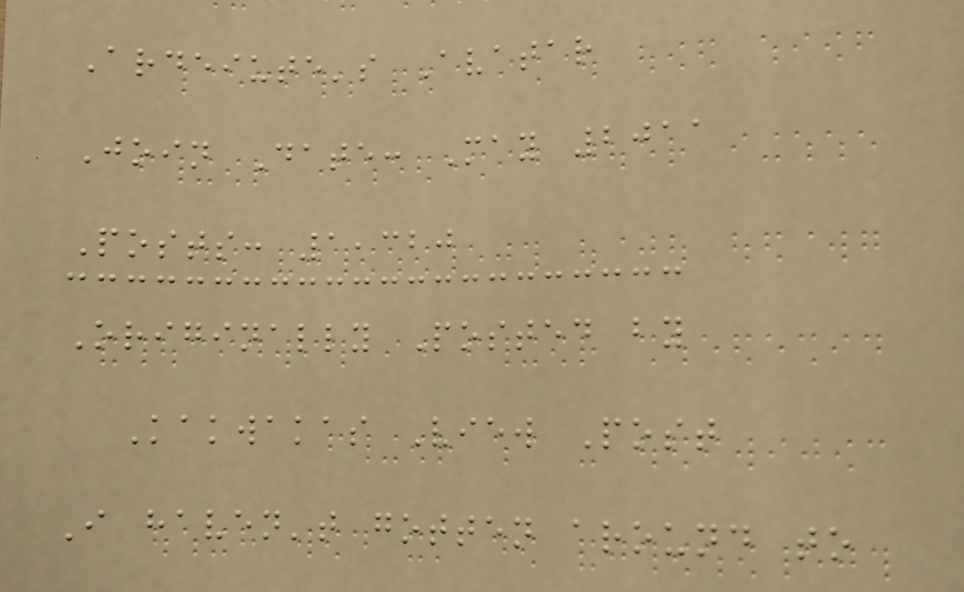Ardeiute's Avatar
Join Date: May 2011
Posts: 1,320
Originally Posted by
Kakwakas View Post
I haven't gotten around to
